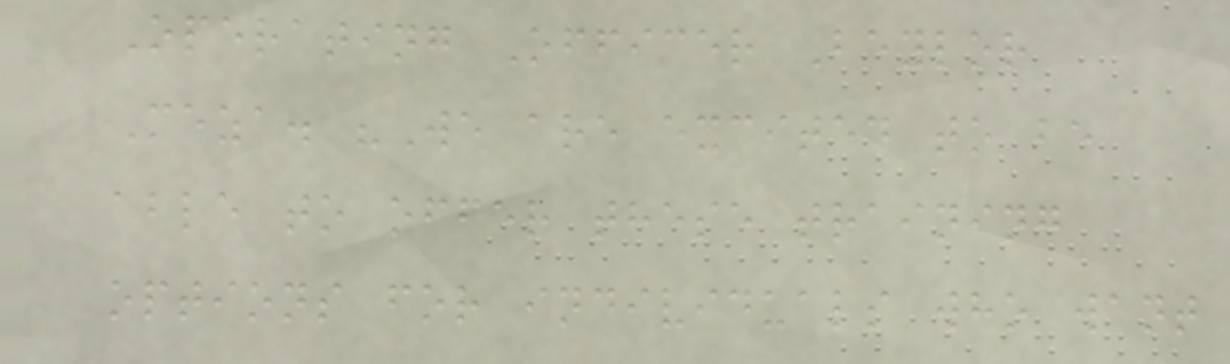Operating Officer Beylor
Meza. "We are excited to be
able to offer these training
options for individuals who want
